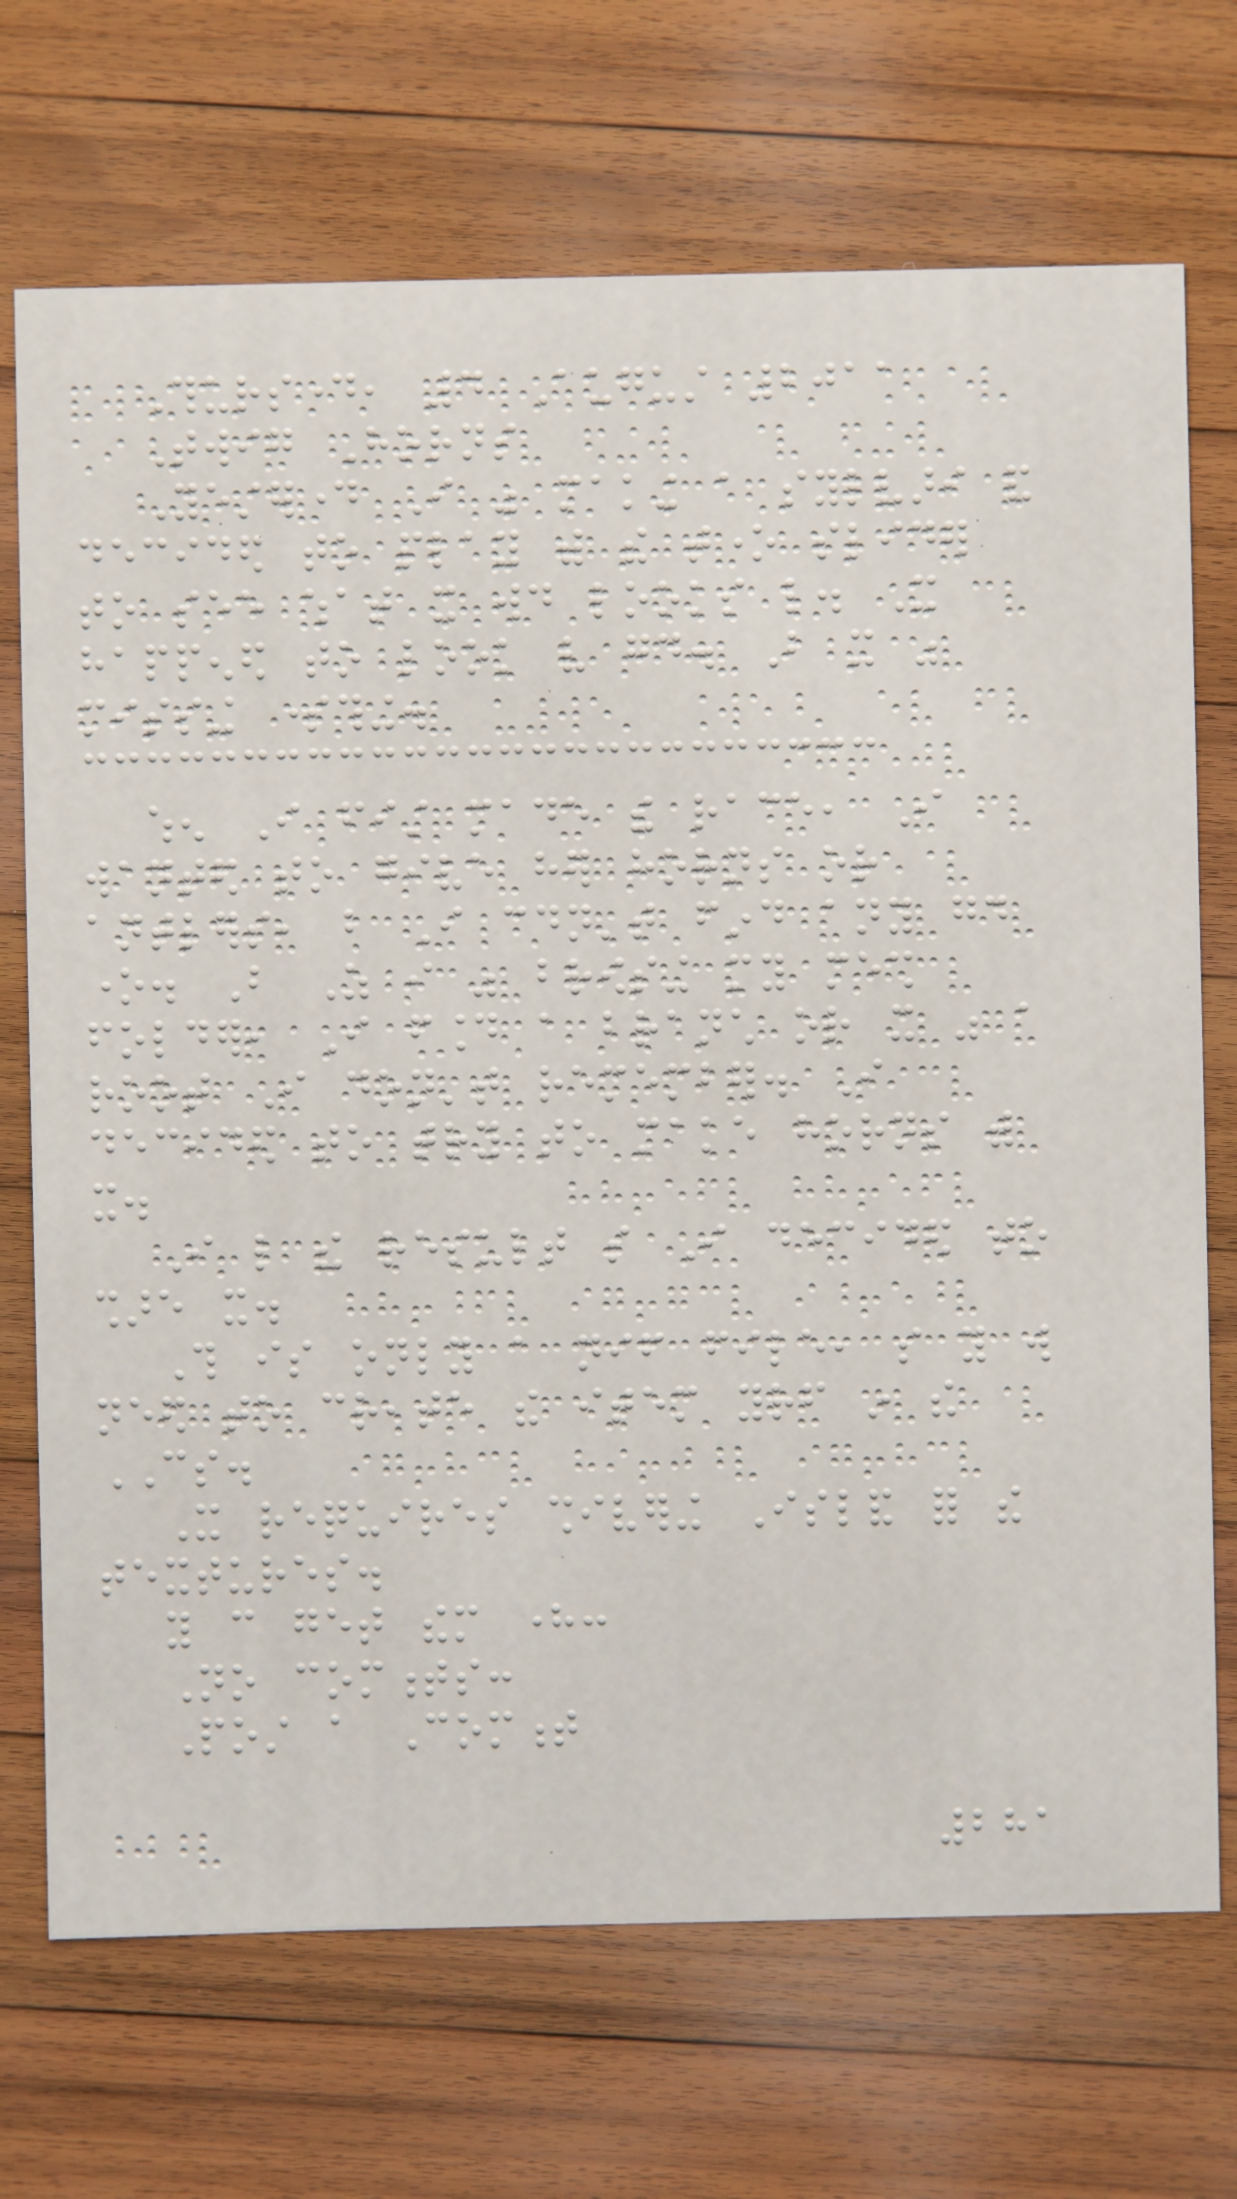Thursday, 4 August 2011
Twig Horns
Yesterday I was making a sylvari and
decided to play with the tone slider
to see what it would looks like. It
happened to look very good. But it was
missing something.
when I fist made the race, I
wanted to give her horns or
antlers, but I couldn't find any good
one. But As i was browsing my mesh
folder, I found a branch or it was a
root I don't remember. I
decided to try to make horns with
it.
I like the result so I decided to
share it.
This is only a nif file, so you will
need to create the item yourself in the
CS.
It requires shivering Island for the
textures.
you can get them here:
No comments:
Post a Comment
281
